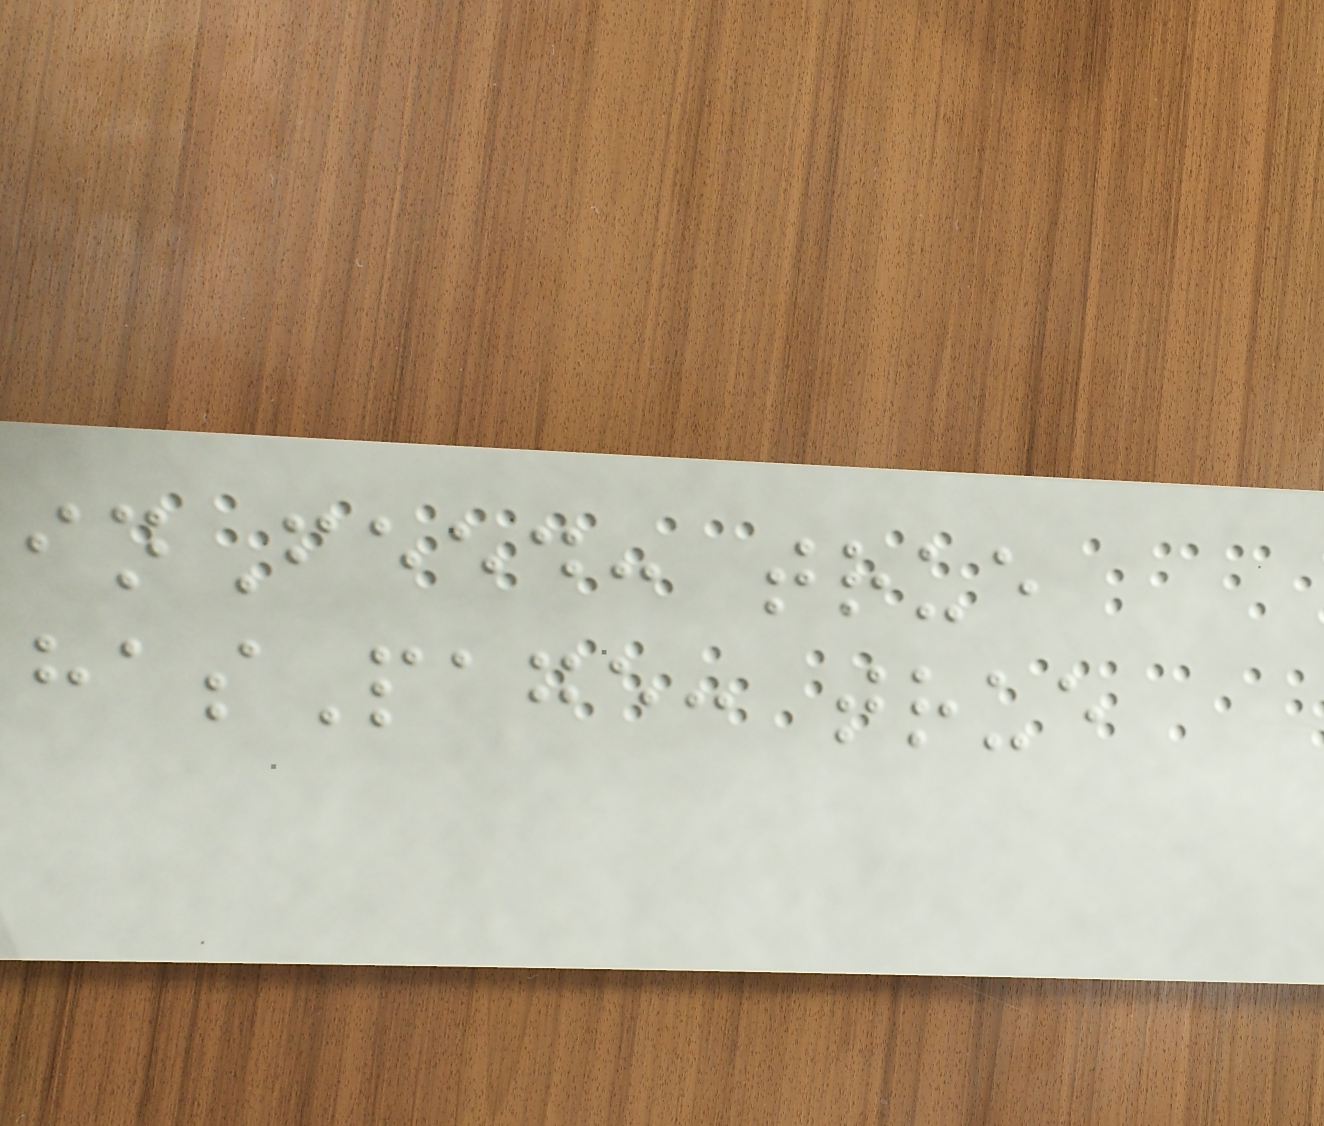inFeed: true
hasPage: true
